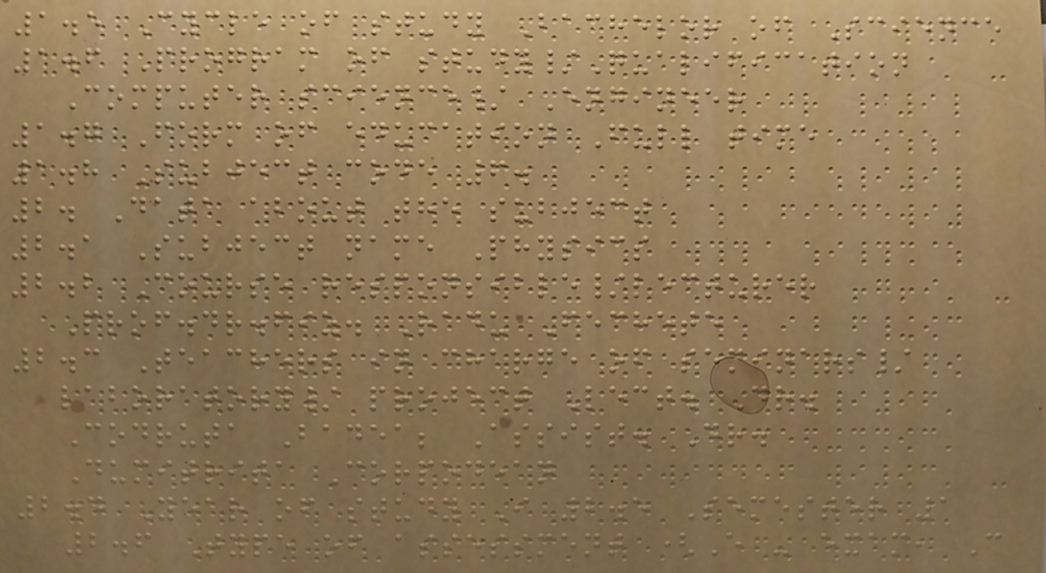1.5 Cycle of study Bachelor of Science
1.6 Program of study/Qualification
Computer science/ Engineer
1.7 Form of education Full time
1.8 Subject code 6.
2. Data about the subject
2.1 Subject name Physics
2.2 Course responsible/lecturer
Prof.dr.fiz. Radu Fechete
2.3 Teachers in charge of seminars/
laboratory/ project Lect. Dr.
Codruta Badea; Assist. Dr.
Dumitrita Corpodean
2.4 Year of study I 2.5 Semester 1
2.6 Type of assessment (E - exam, C
